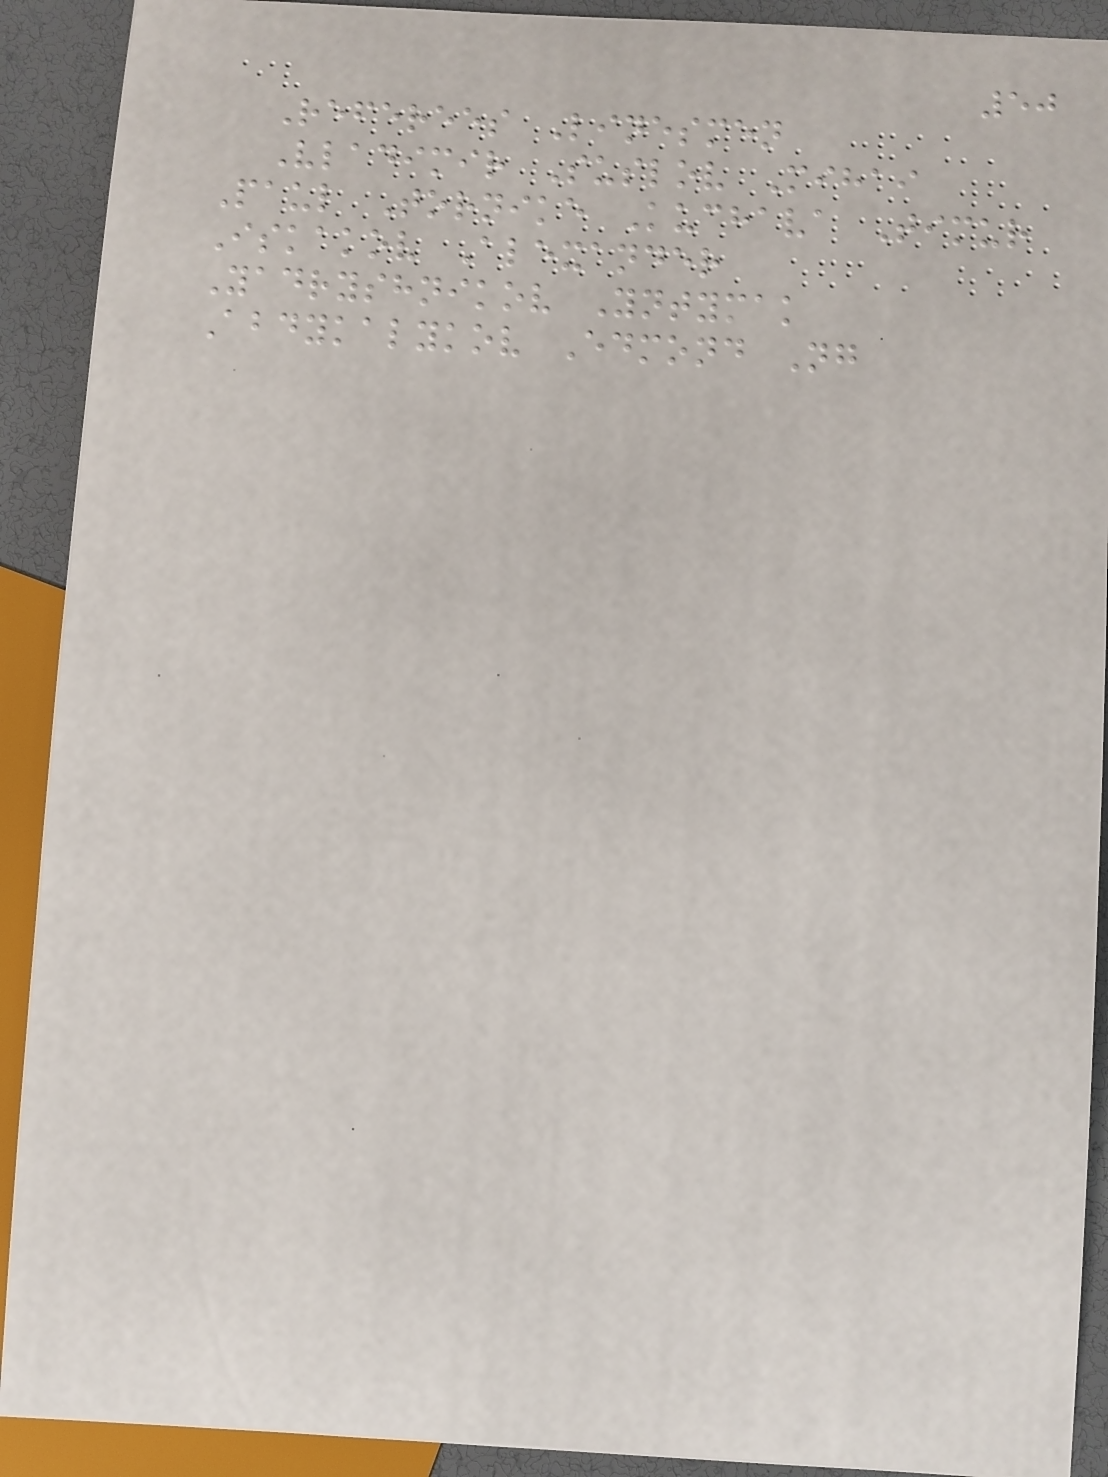50
Referees Linesmen
Vladimir Suslov Mihai
Paul Tornike Kuchava Timur
Iskakov Alexander
Yadryshnikov Yntymak
Abdykalykov Edmond Ng
